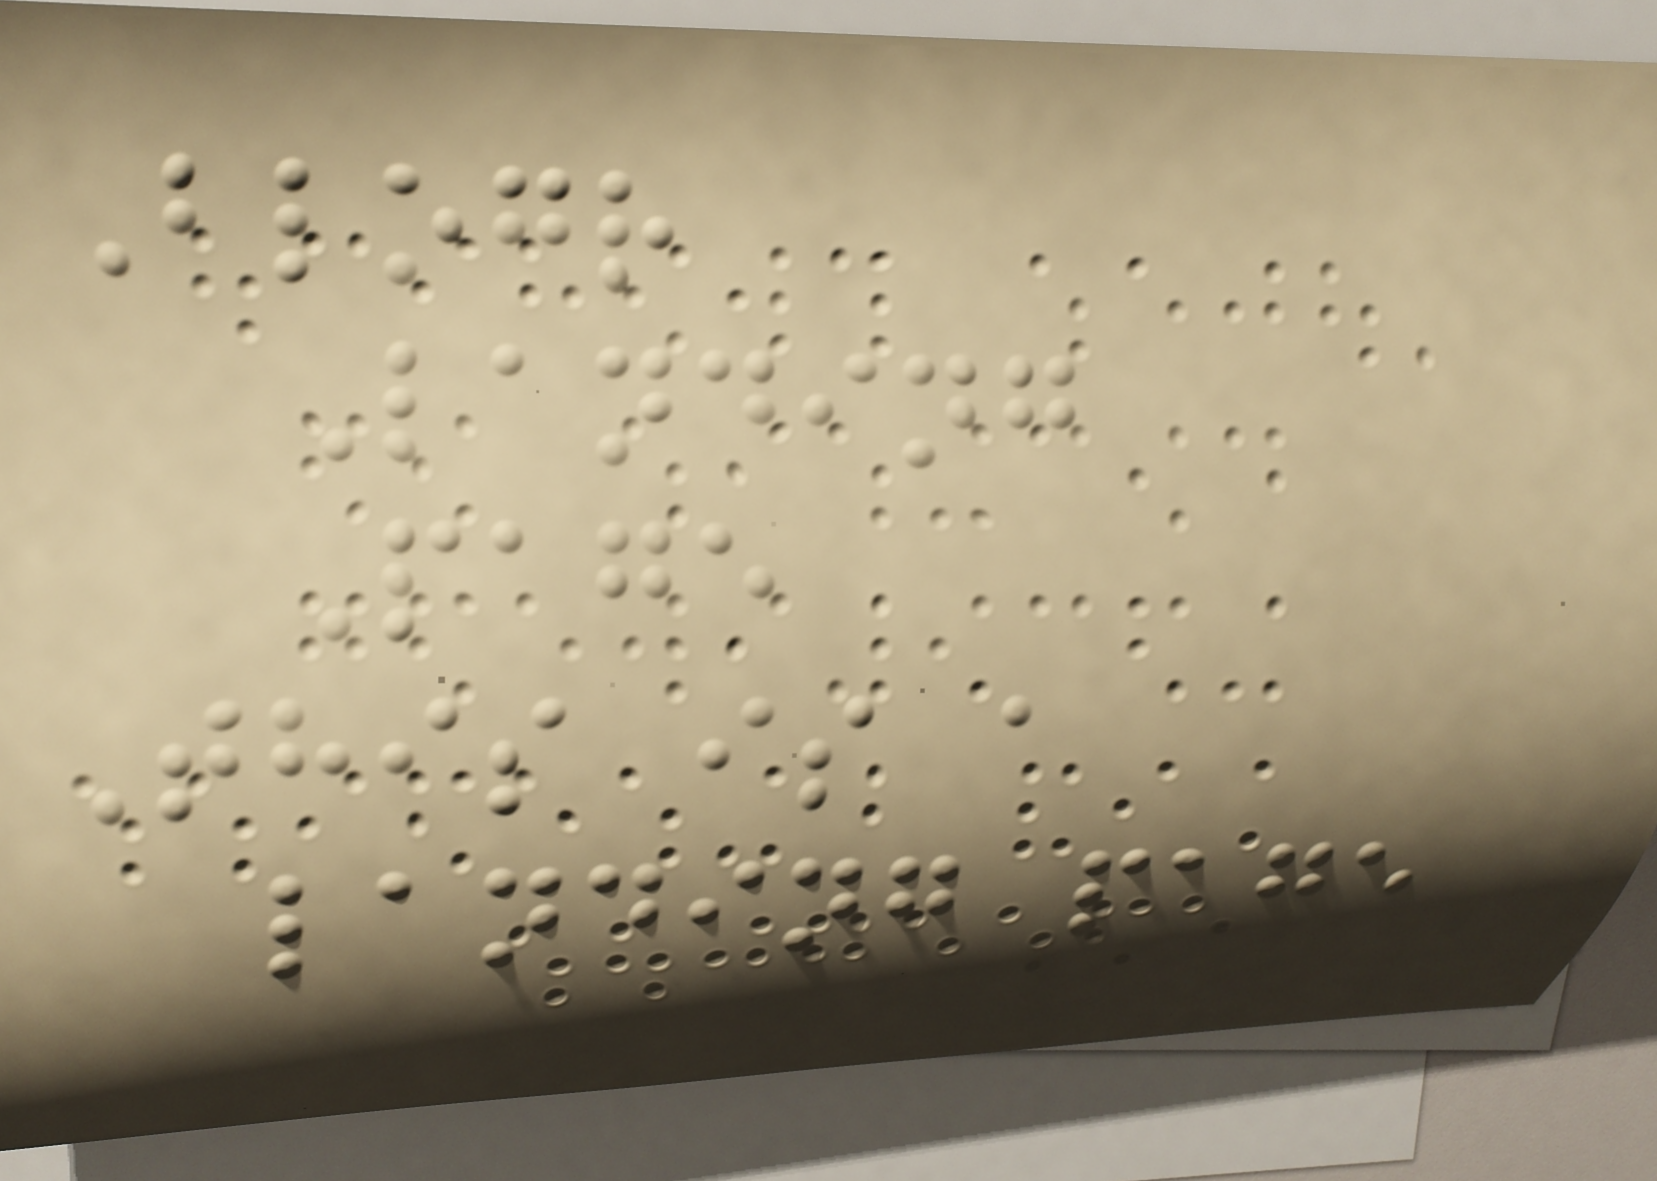Blogr
Landing
Page
This is a
landing page
